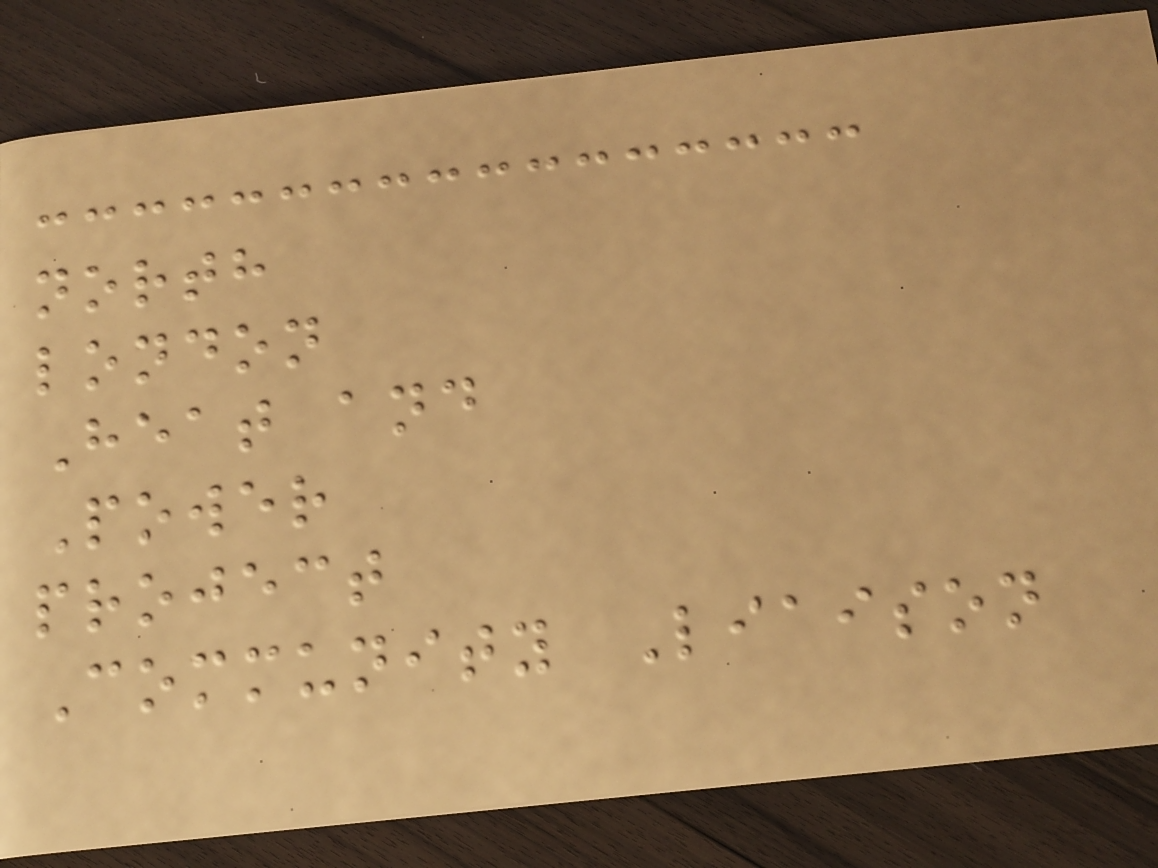north
london
Heat and
Power
project
Community Liaison
